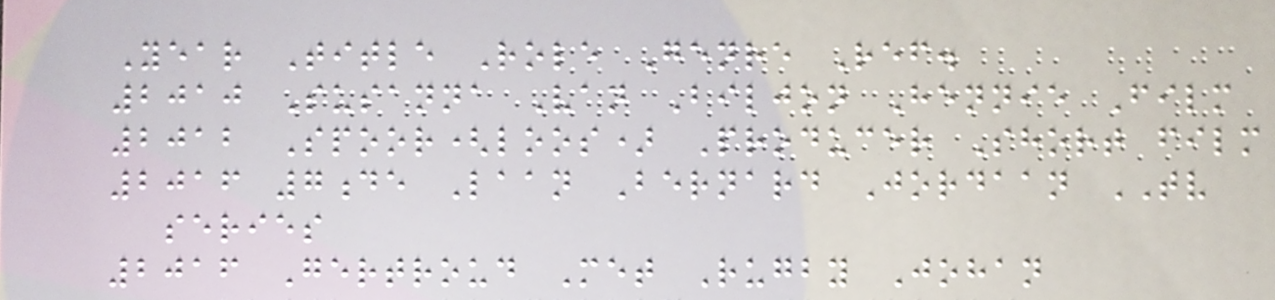Year Title Role Genre Ref.
2010 Susanna Van Biljon Hennie Film
2012 Spoor(loos) Producer Short film
2016 7de Laan Bernard Jordaan TV
series
2016 Gertroud Met Rugby Johan
